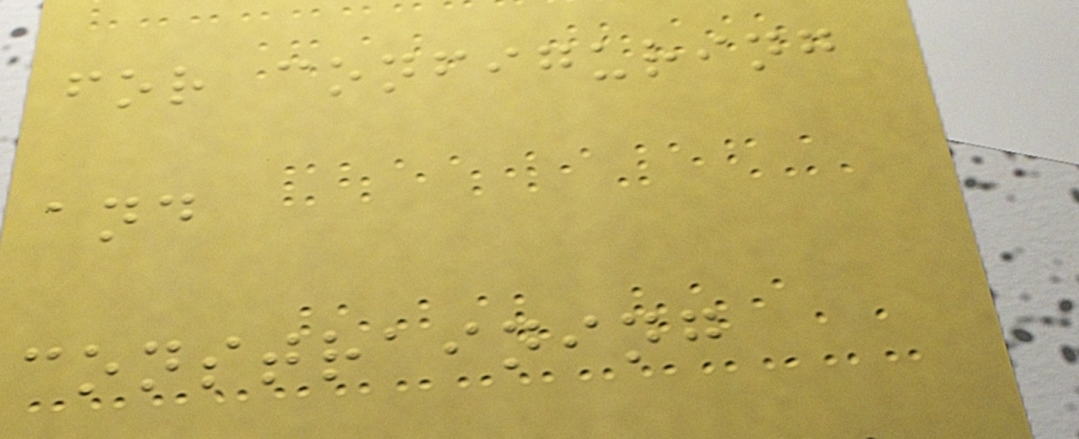for configuring
and
constraining
